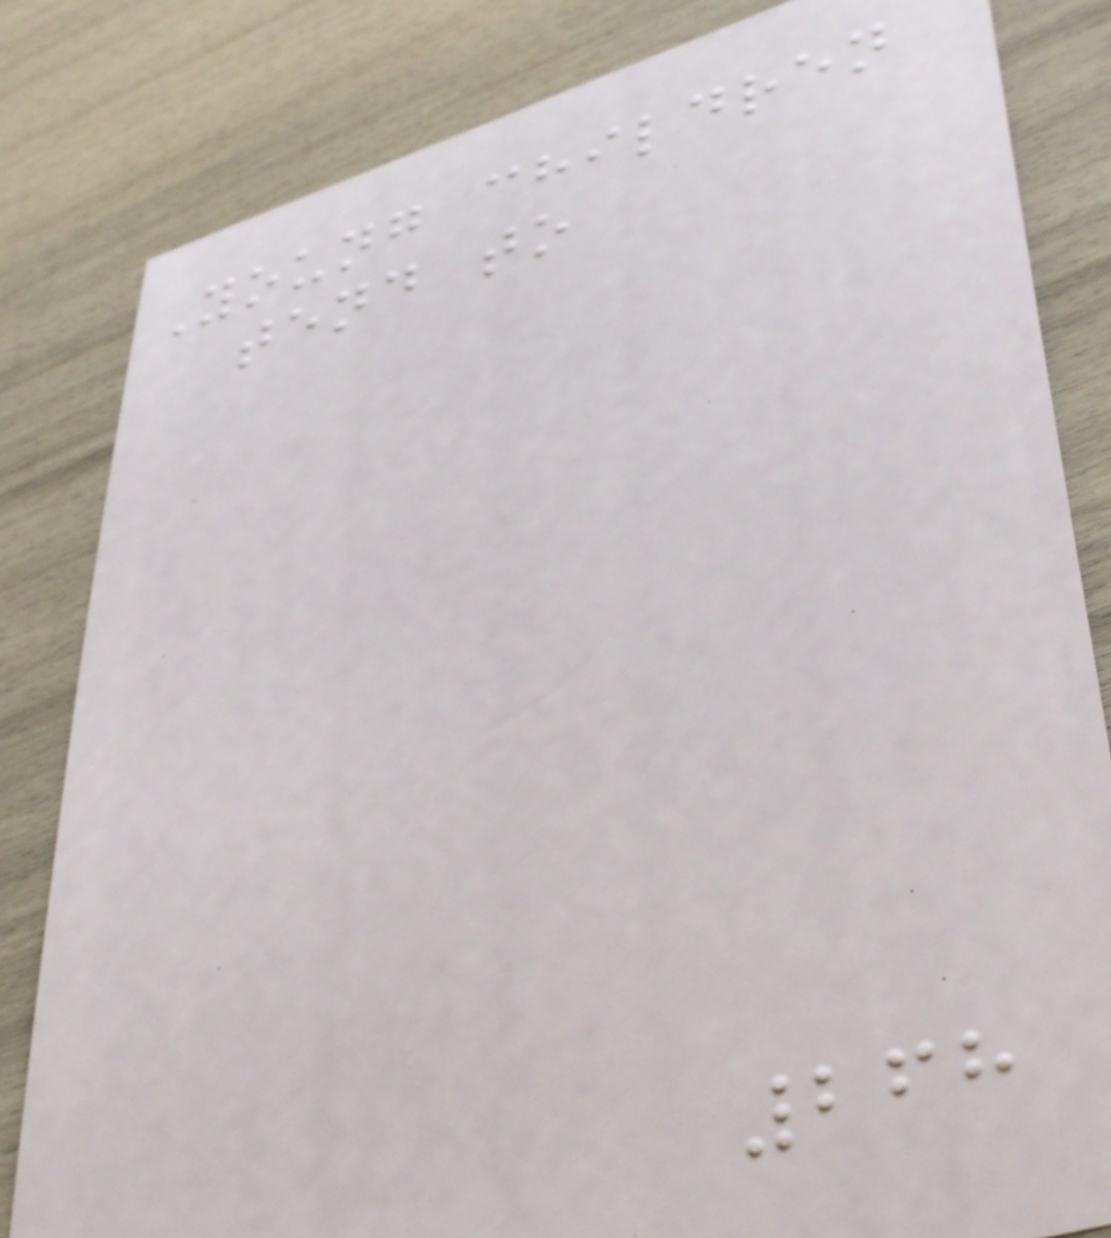Young children
tend to
268
